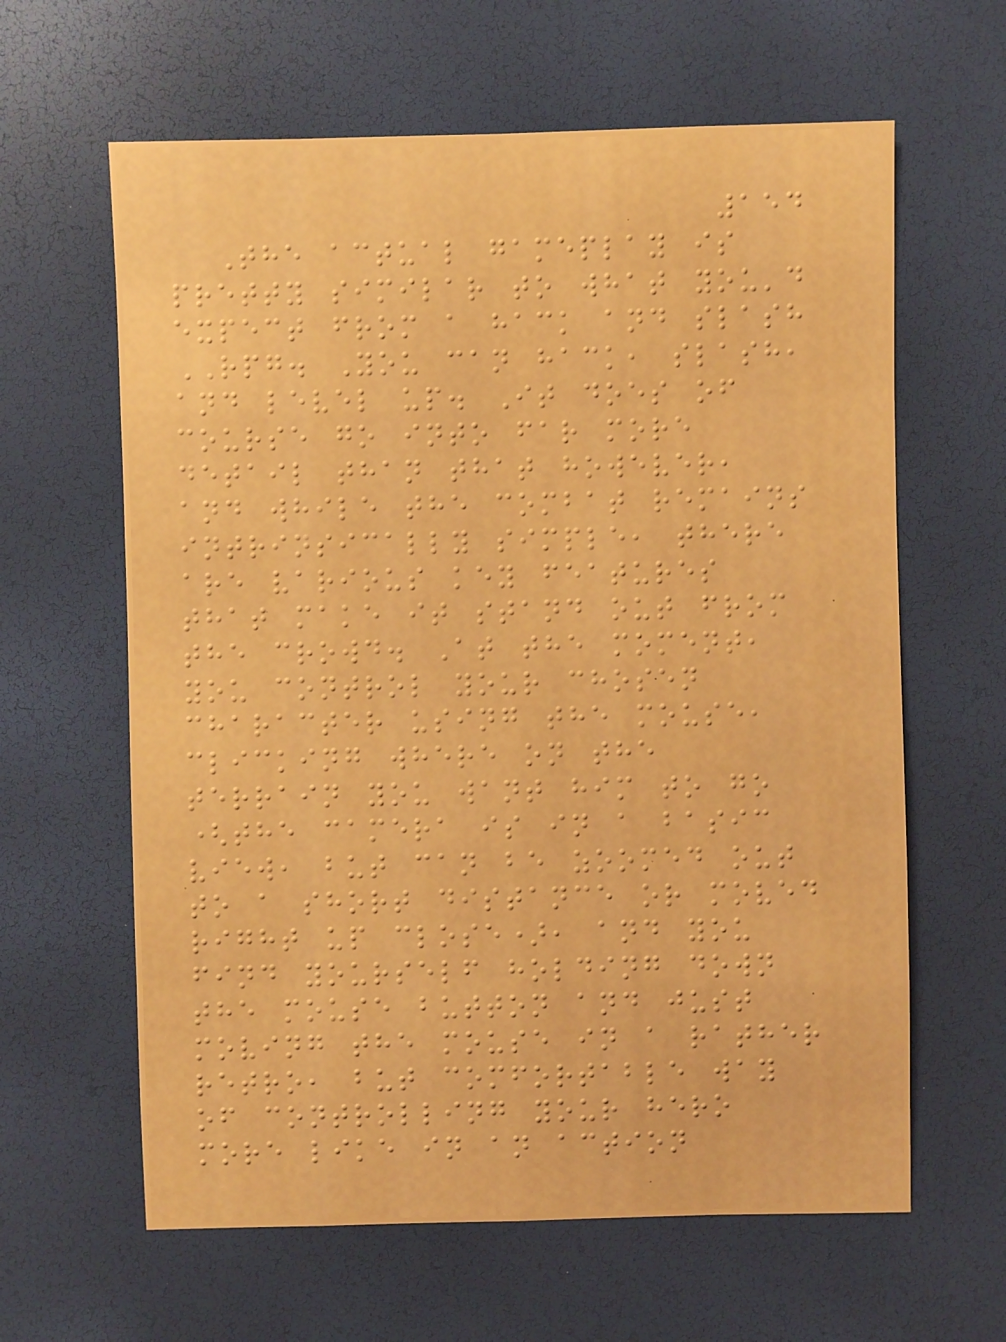154
The actual gameplay is
pretty similar to what you'd
expect from a hack and slash
RPG. You can hack, slash,
and level up. It does of
course go into far more
detail than that however,
and while the combat remains
intrinsically simple, there
are various key features
that make it stand out from
the crowd. At the moment,
you control your chosen
character using the mouse,
clicking where on the
terrain you want him to go
(the camera is in a basic
view, but can be zoomed out
to a short distance or moved
right up close), and you
find yourself holding down
the mouse button and just
moving the mouse in a rather
retro, but comfortable way
of controlling your hero
more like in an action
